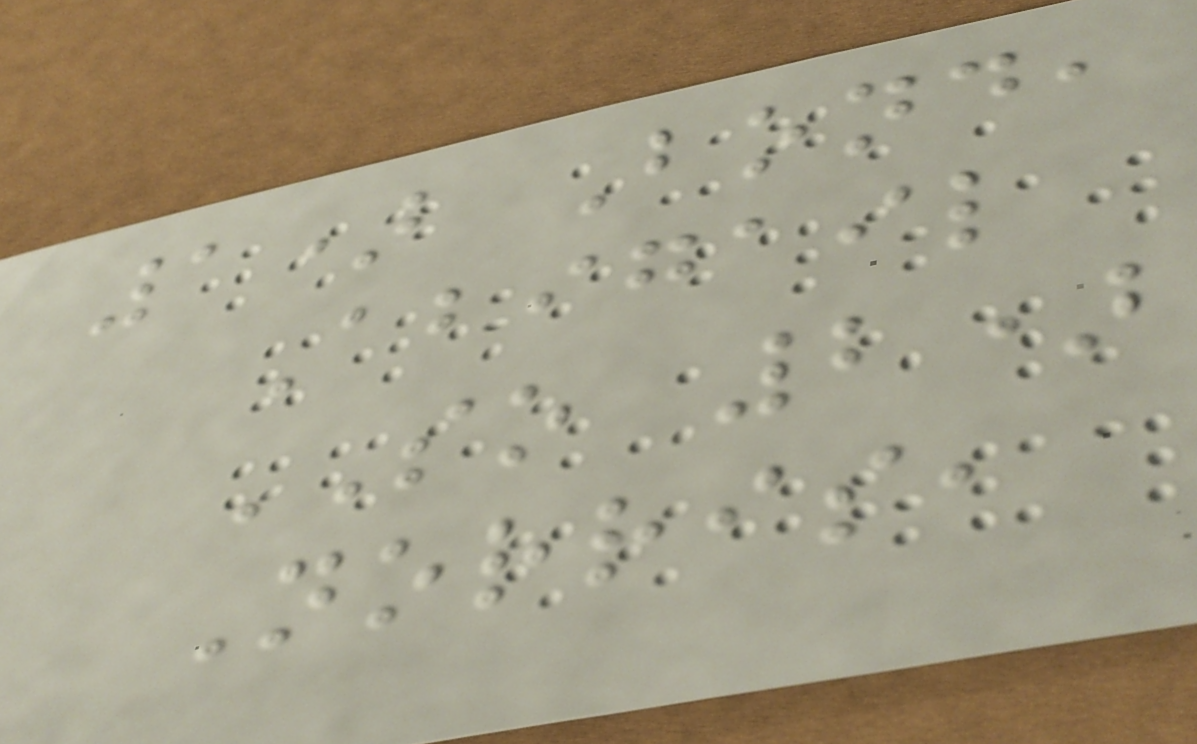1) Bond,
Abigail
SO 2)
Norris,
